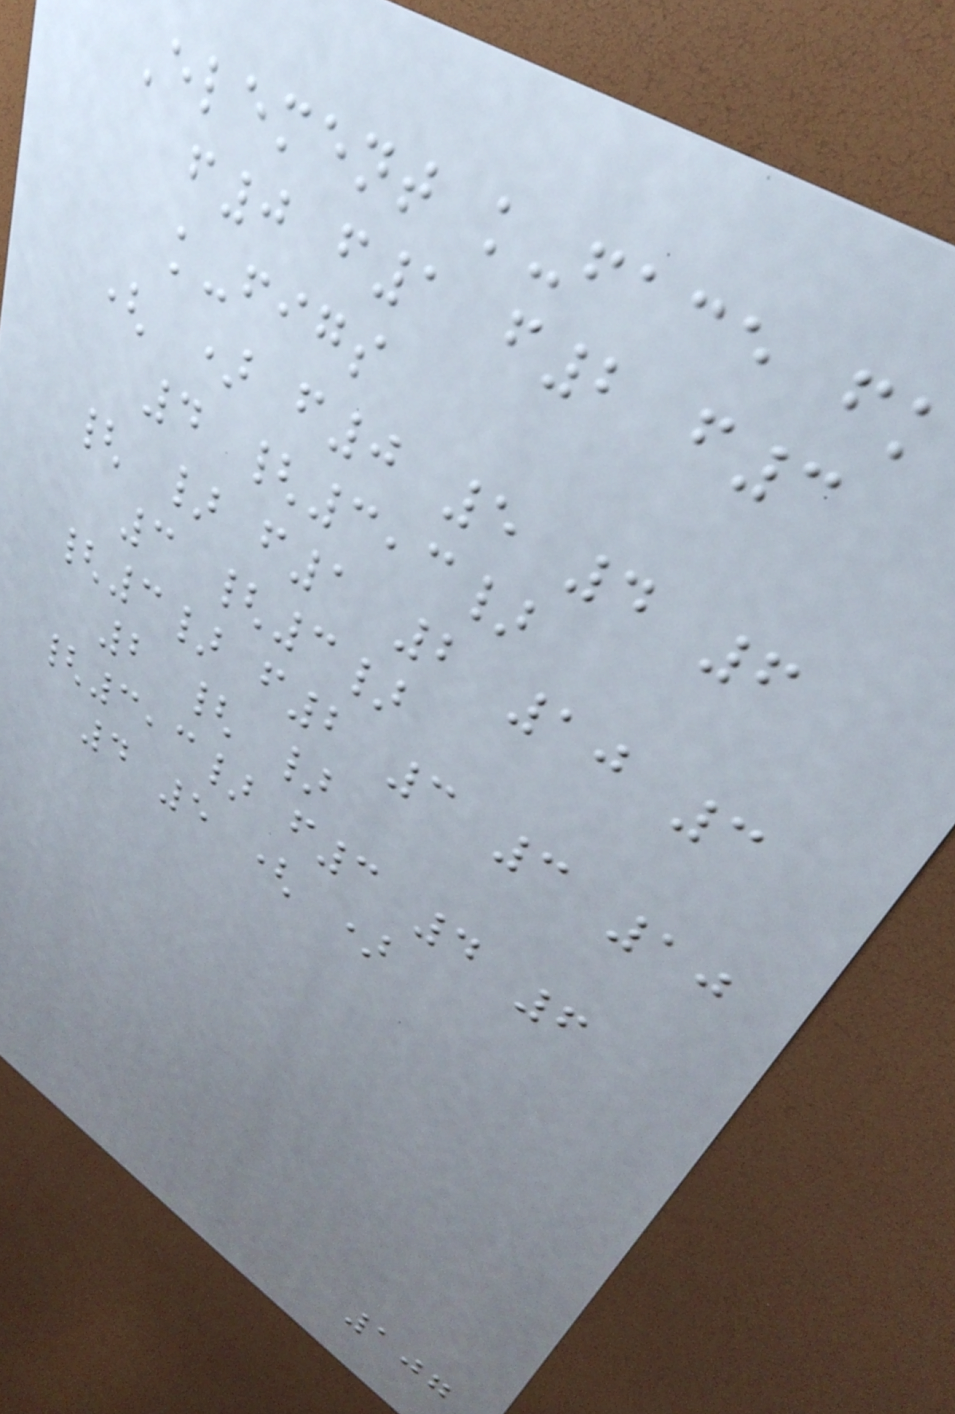Element k-face fk
f0 f1 f2 f3
k-figs
( ) f0 5 4 6
4 {3,3}
{ } f1 2 10 3
3 {3}
{3} f2 3 3 10
2 { }
{3,3} f3 4 6
4 5 ( )
107
